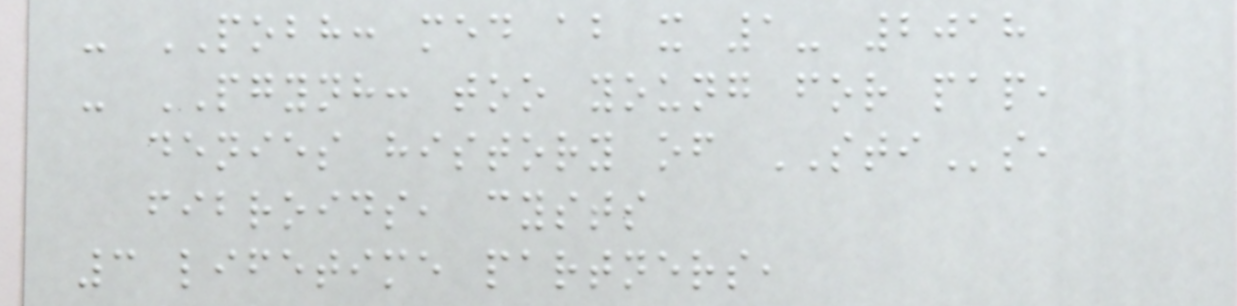- POBH: med ab x 1- 2018
- PGYNH: too young for pap,
denies history of STIs,
fibroids, cysts
3 lifetime partners,
